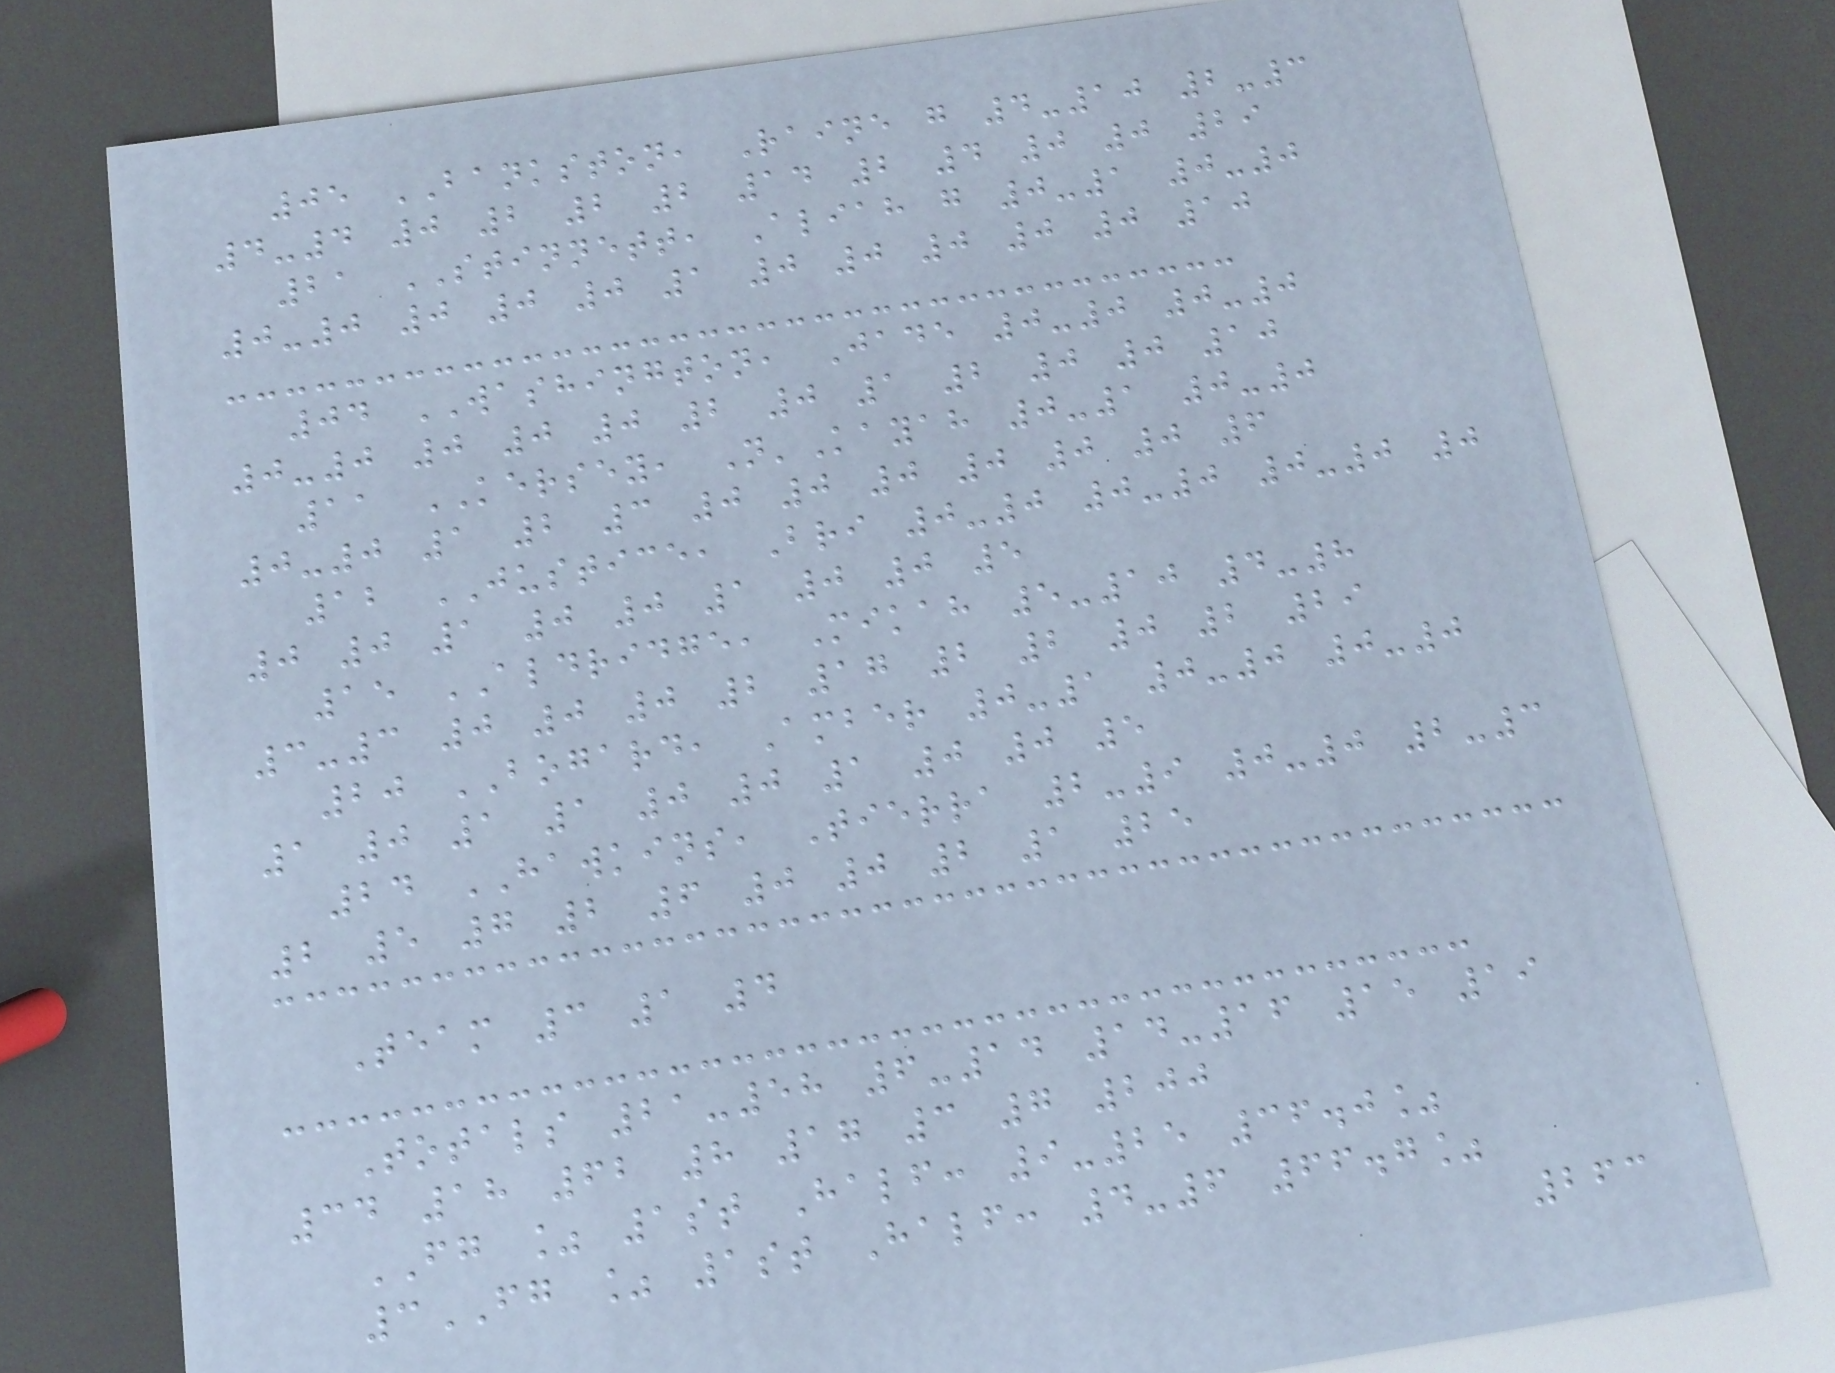05 BANKSTON, Raine g 4-10 2-3
4-4 0 2 2 2 14 2 4 0 0 29
21 STINNETT, Aliah g 0-1 0-0
0-0 0 0 0 1 0 0 0 0 0 10
04 WASHINGTON, Jade 0-0 0-0
0-0 0 0 0 2 0 1 2 0 0 10
11 KERSEY, N'Kayah 0-1 0-0
0-0 1 2 3 0 0 0 0 0 0 6
12 JUSTICE, Bri 0-0 0-0 0-0 0
0 0 1 0 0 1 0 0 5
15 ALDRIDGE, Mikah 5-10 4-8
3-3 0 0 0 2 17 2 2 0 2 29
20 BOGARD, Amber 0-1 0-0 0-0
1 0 1 1 0 0 1 0 0 5
24 HAWKINS, Tierra 2-9 0-0 2-3
2 5 7 2 6 0 0 2 1 25
Team 3 1 4
Totals 21-58 6-14 14-16 15 19
34 18 62 8 17 3 7 200
FG % 1st Half: 9-25 36.0%
3FG % 1st Half: 4-6 66.7%
263
